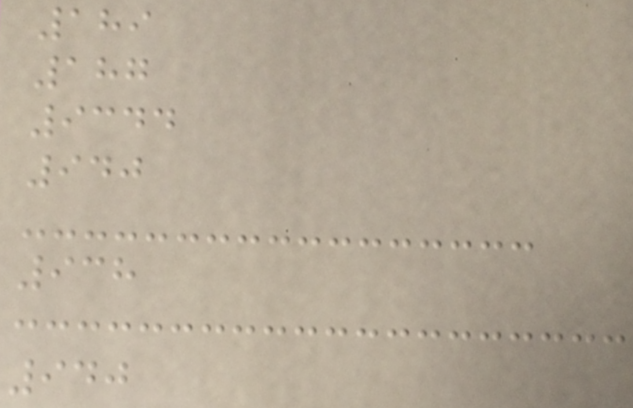189
187
9344
940
938
940
